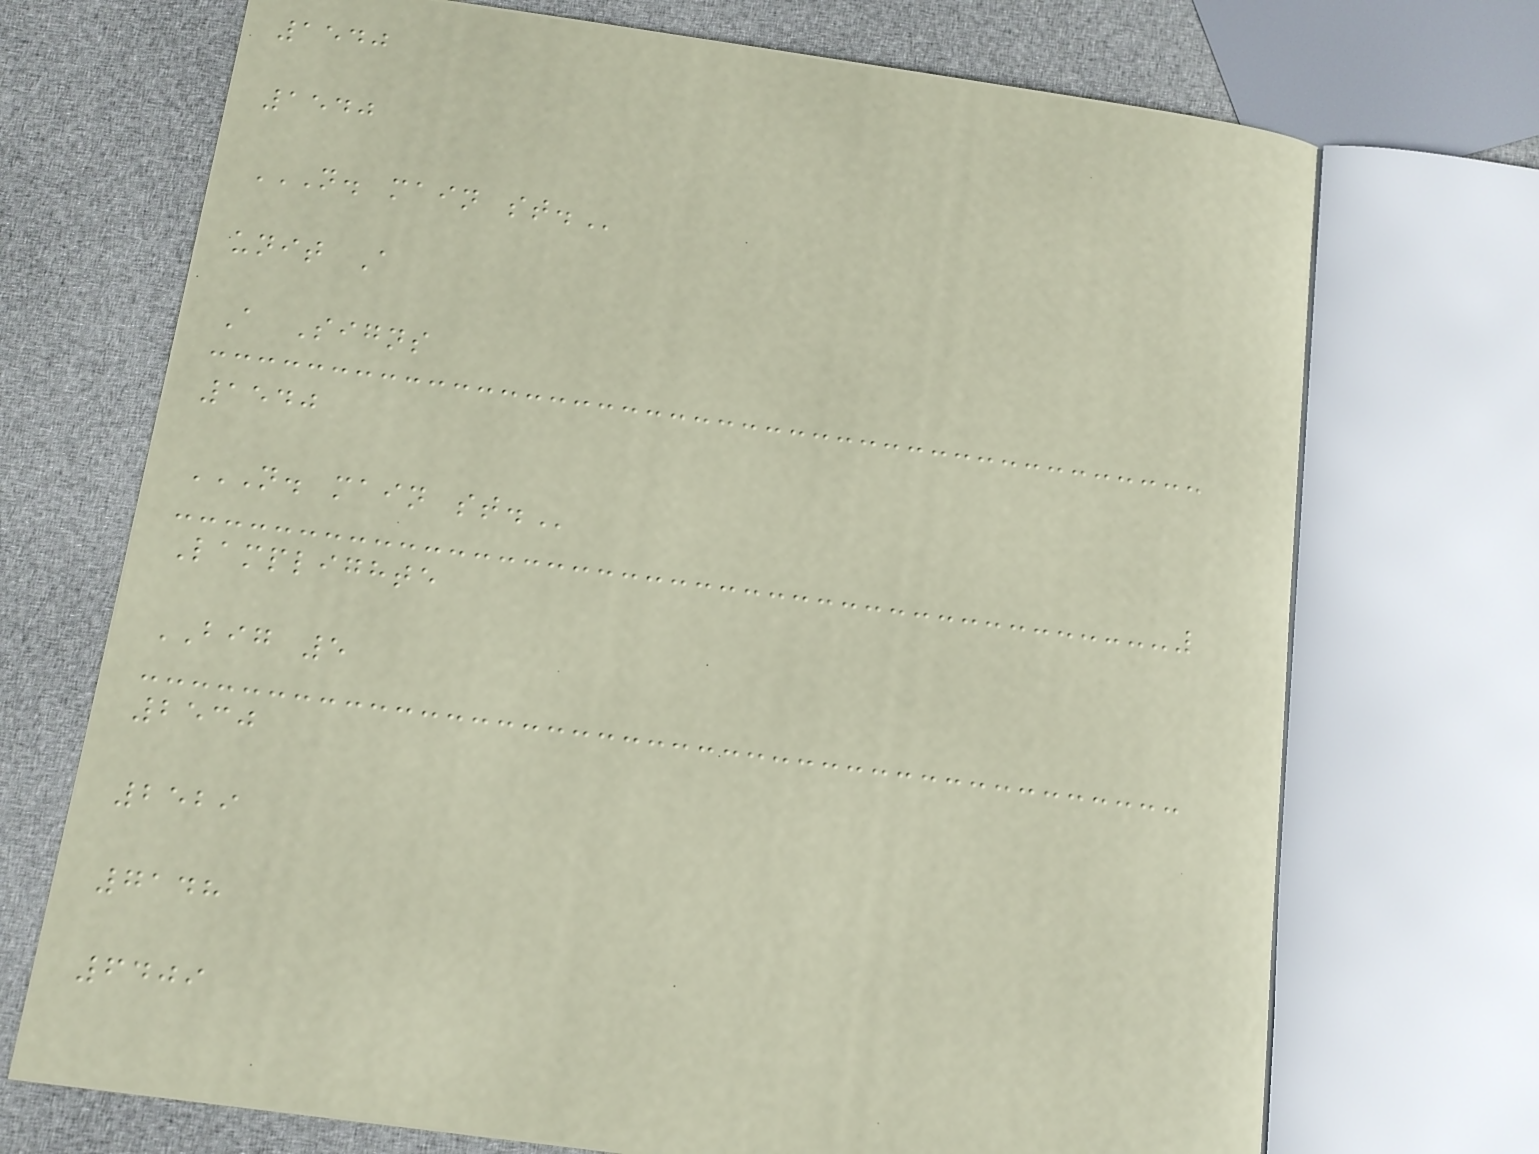1540
1540
N. MAIN ST.
unit A
A Signs
1540
N. MAIN ST.
Lamplighte
BIG 5
2530
2529
7148
6409
